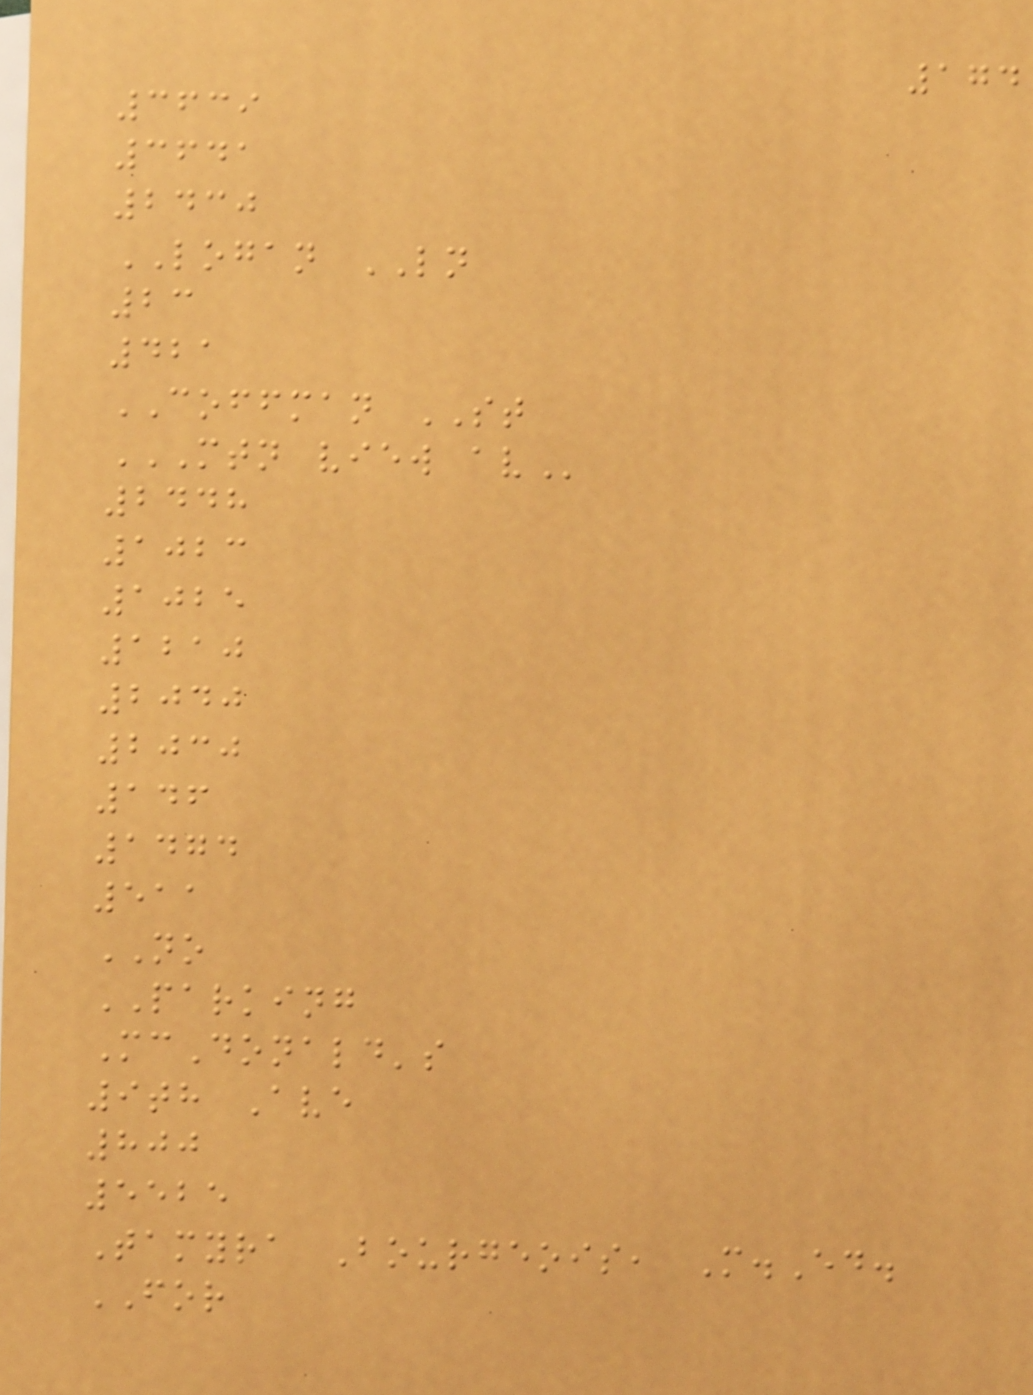174
3639
3641
2430
LOGAN LN
23
421
COFFMAN ST
MTN VIEW AV
2448
1023
1025
1210
2040
2030
146
1474
511
NO
PARKING
McDonald's
9th Ave
800
5525
Tamyra Bourgeois, M.Ed.
FOR
